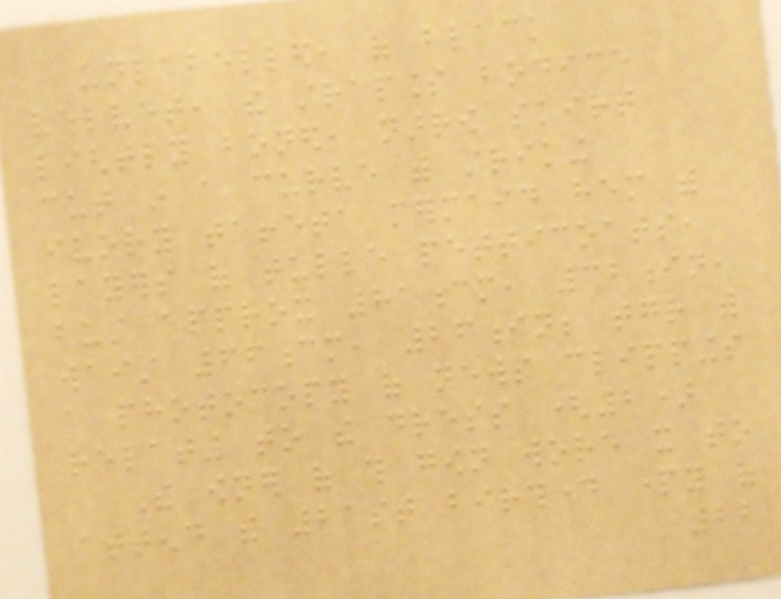unlabelled, of black
velvet, the strapless bodice
lightly boned, narrow skirt
cut in a curve with striking
ivory taffeta mermaid hem with
layers of tulle petticoats,
bust approx 81cm, 32in,
waist 66cm, 26in; together with
a photocopy of news clippings
relating to the dress (2)
The owner of this gown wore it to
attend the 21st birthday party of
22
